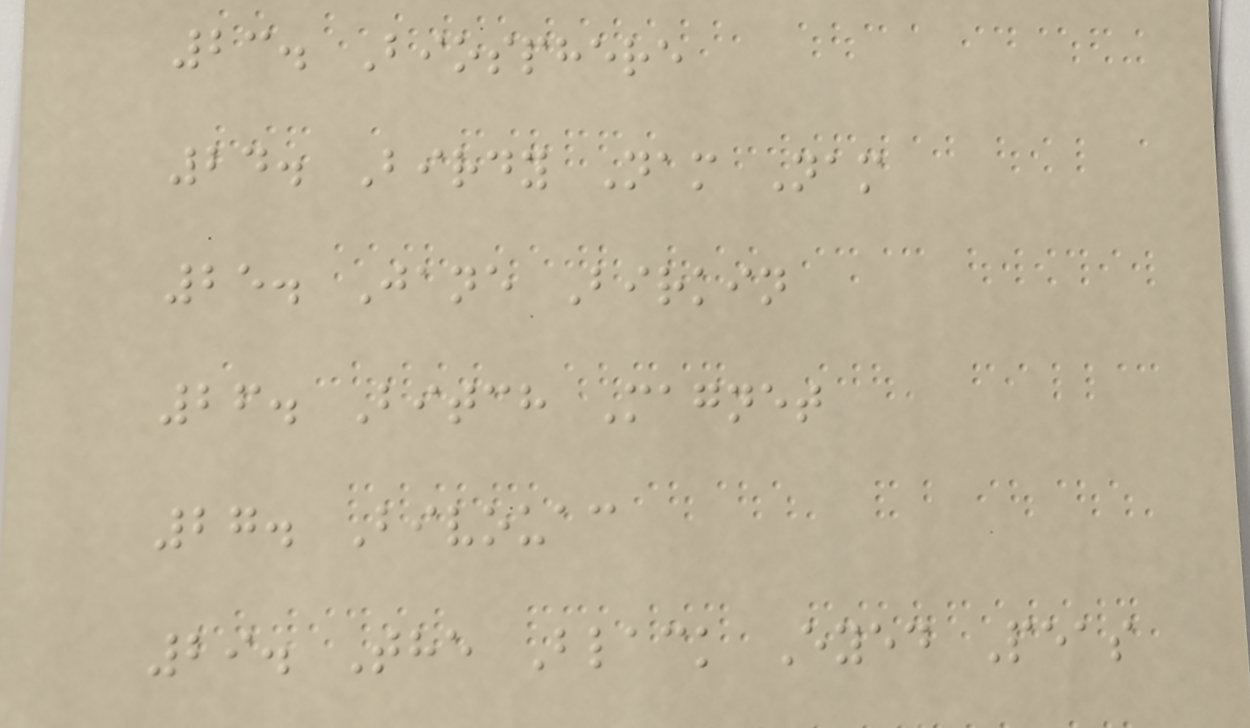23. Biosphere
24. Birdy Nam Nam
25. Jane Birkin
26. Bitch Magnet
27. Bivouac
29. The Black Eyed Peas
